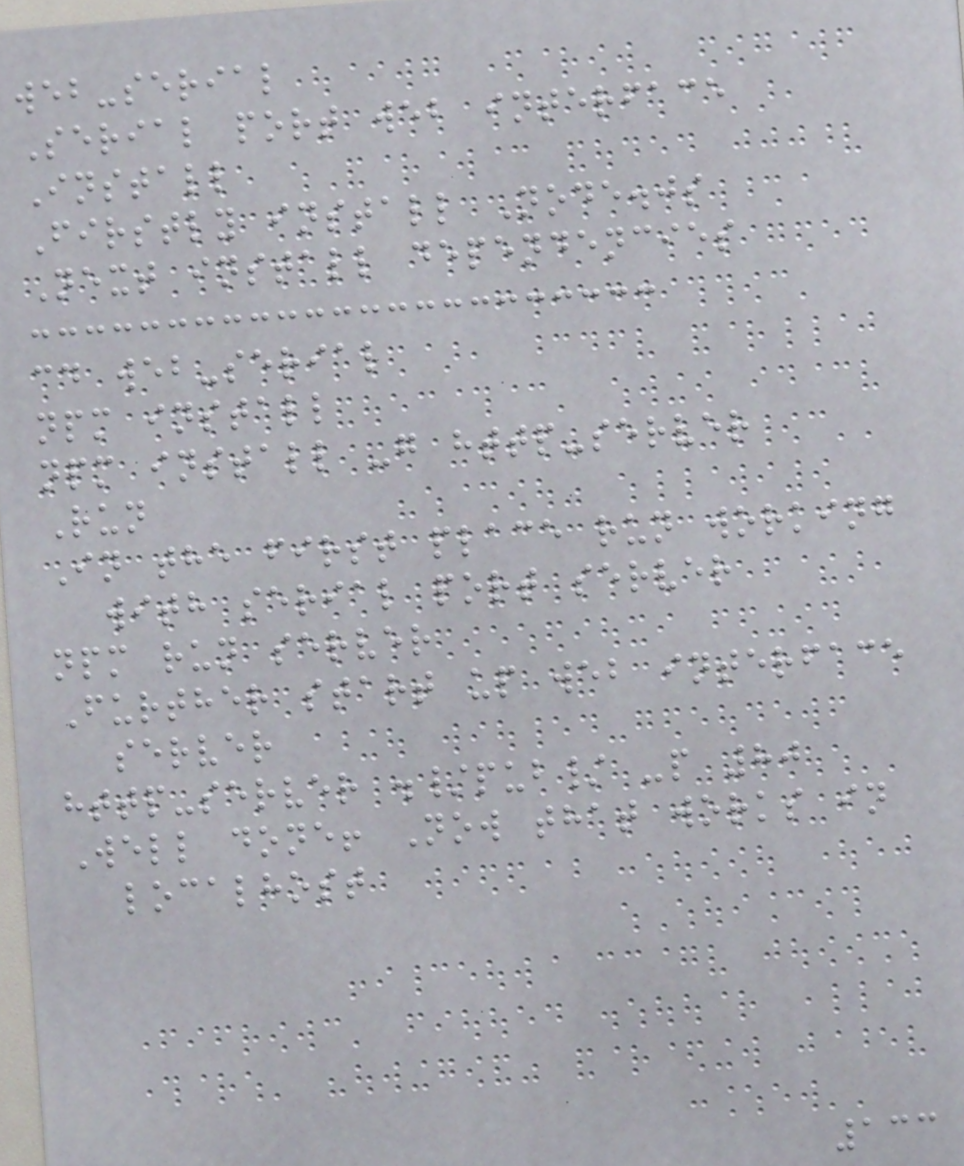web-serial
Serial port web interface
Install
Firstly install Node.js
Next install dependencies
cd web-serial
npm install
npm install -g http-server
Run
In the first place run working
with serial port server
npm run server
Further start up web interface
server
http-server ./pub/ -p 80
Well done! Now that works in
localhost
133
